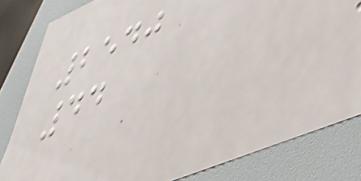2540
44
